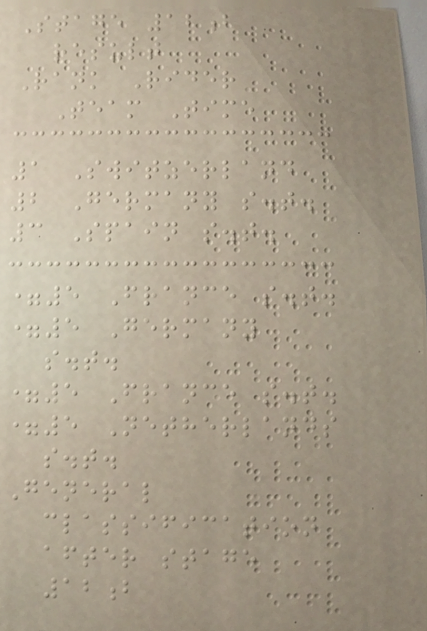Stage 12b
result
Rank Rider
Team Time
1 Switzerland
2 Germany s.t.
3 Spain s.t.
=5 France s.t.
=5 Germany
s.t.
=5 France s.t.
=5 Netherlands
s.t.
General
classification
after stage
12b
